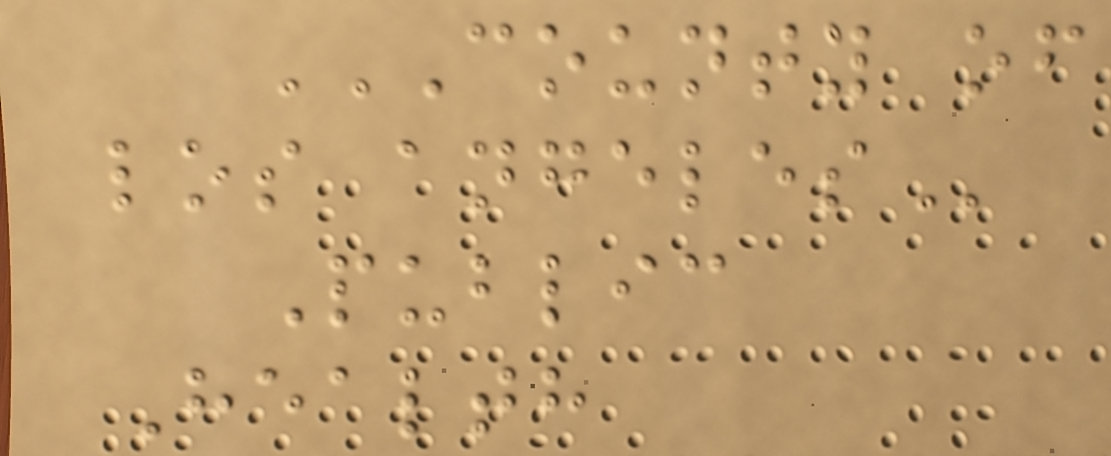COUNTY OF
LOS ANGELES
Public
Health
